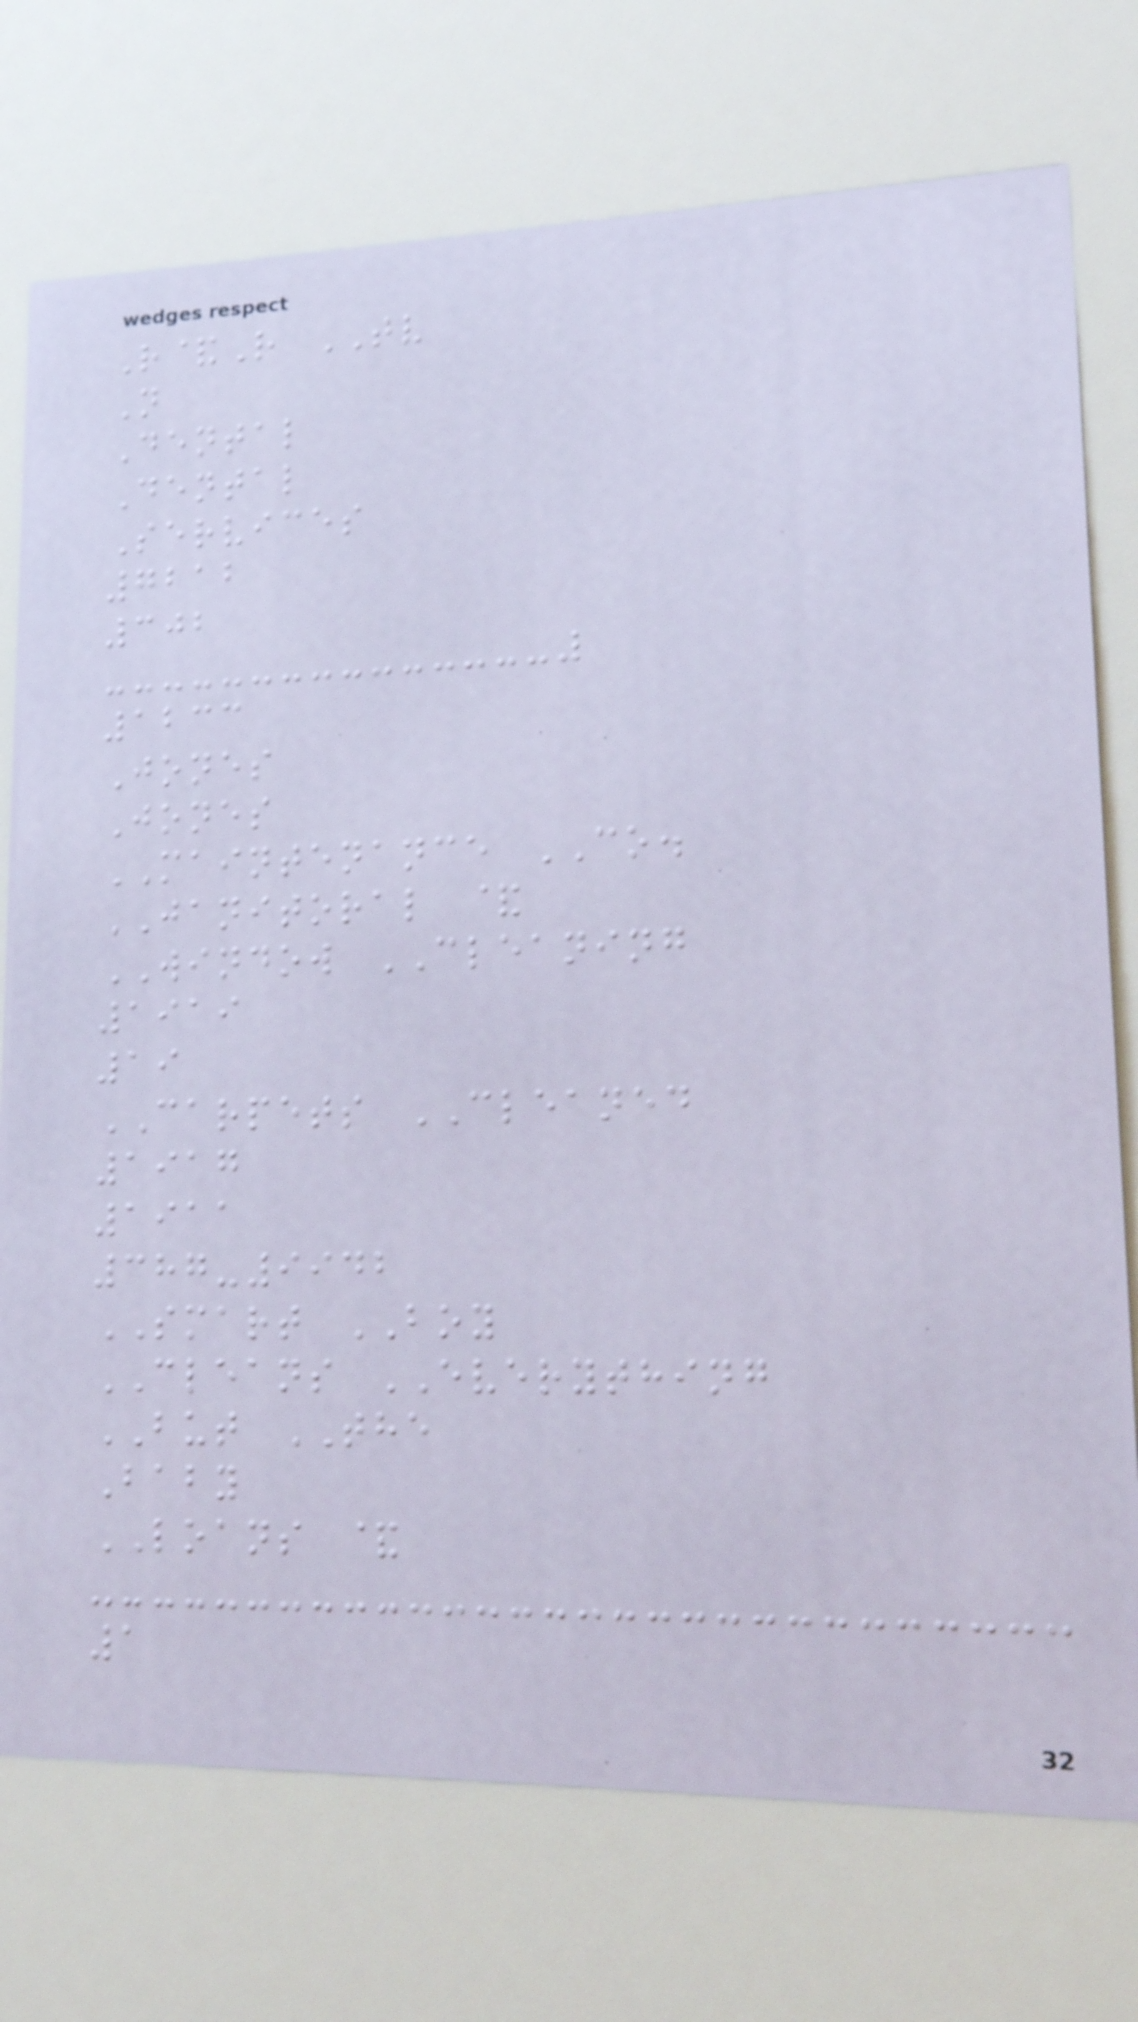R&R TV
N
Dental
Dental
Services
7212
302
1233
Jones
Jones
MAINTENANCE CO.
JANITORAL &
WINDOW CLEANING
1919
19
CARPETS CLEANED
1917
1911
387-9942
SMART BOY
CLEANS EVERYTHING
BUT THE
Baby
LOANS &
1
